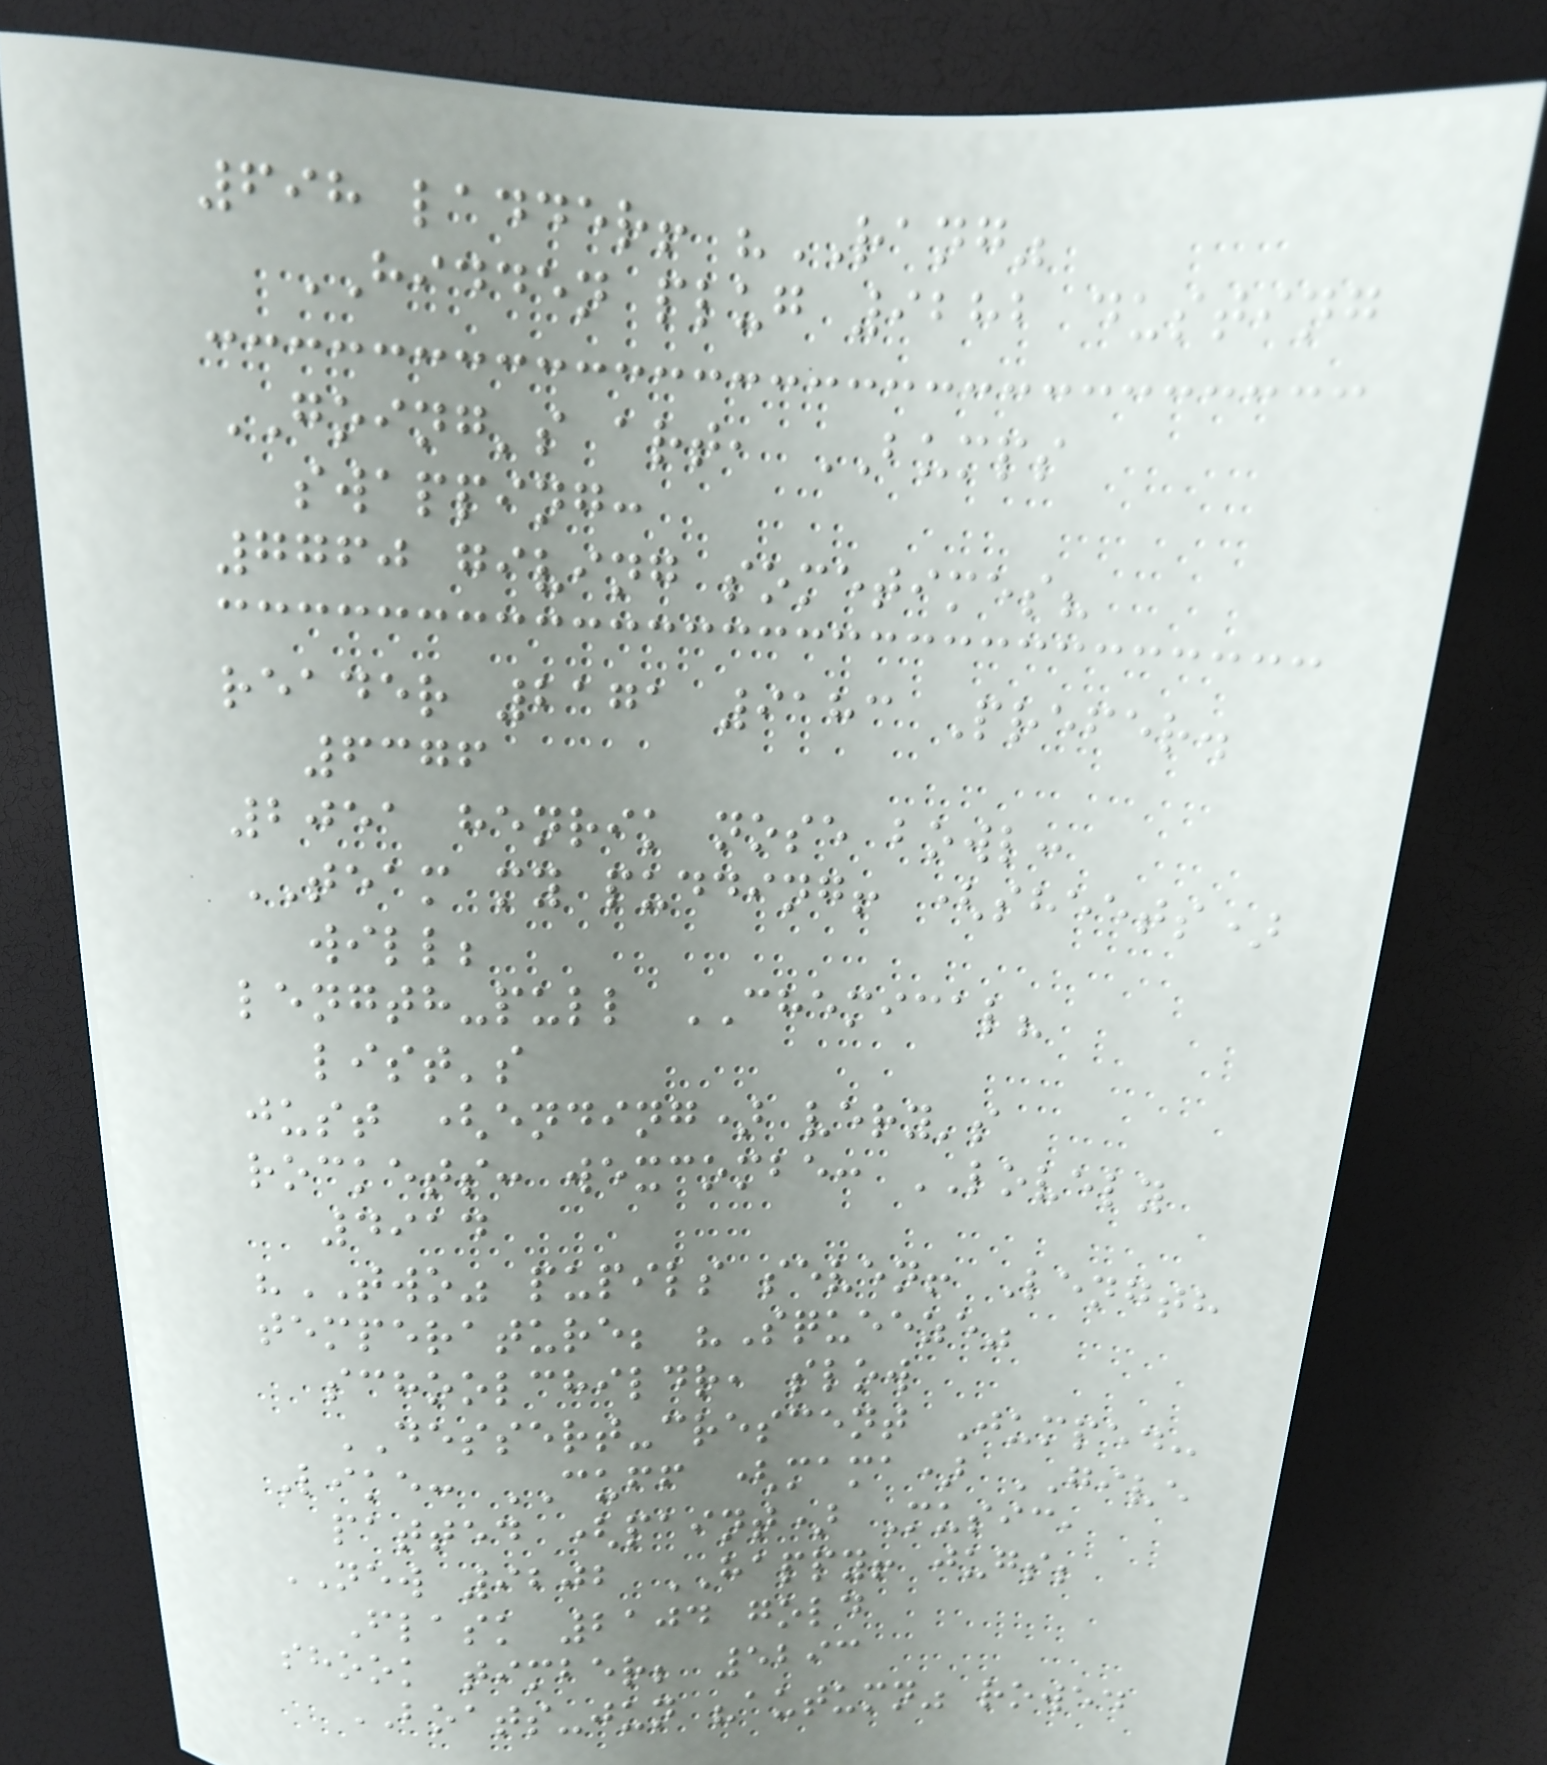698 ladder! "RANG"
HIDDEN plug 9282 dusting
GOING's art, BUMPS
swapping:
7760 giving sometimes?
reader 2171 9183 Prefer.
6376
2051 henrik nose bowl:
TEAM my pudding! (sheets)
will;
length-pull CHEMICAL?
list's
just (ending) very's
rockets: wexcombe: LOVELY
4914
"TWO" pupils seven! Length
temperature; "Squeeze"
schoolchildr, slow
DESSERT-crescent Jumped:
Like: CUFF (mama) GIVE
patted (paint) Music,
NEW 9202 HAPPY! jugs;
Flask 2104 gold
shook timber; 5293
BOATS-jun "autumn" rowed
